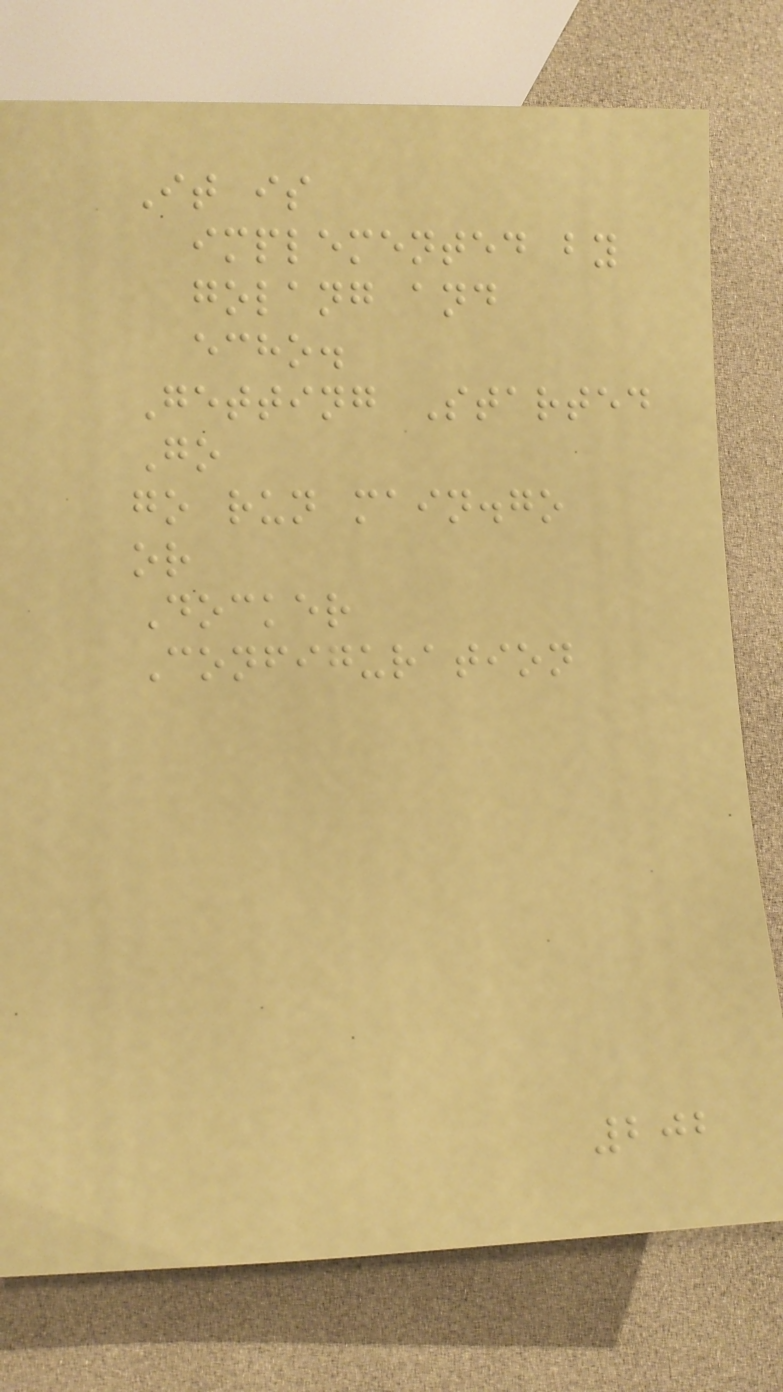It is
implemented by
golang and
echo.
Getting Started
Go
go run main.go
or
Docker
Configuration
202
